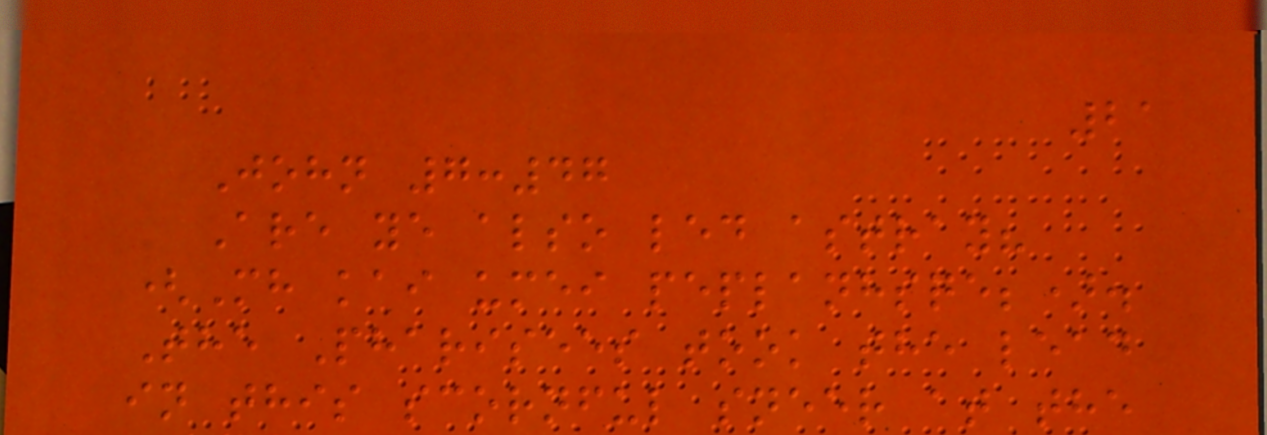21
John 7:47
Are ye also led astray?
(Mh kai umei peplanhsqe;).
The Pharisees took the lead
in this scornful sneer at the
